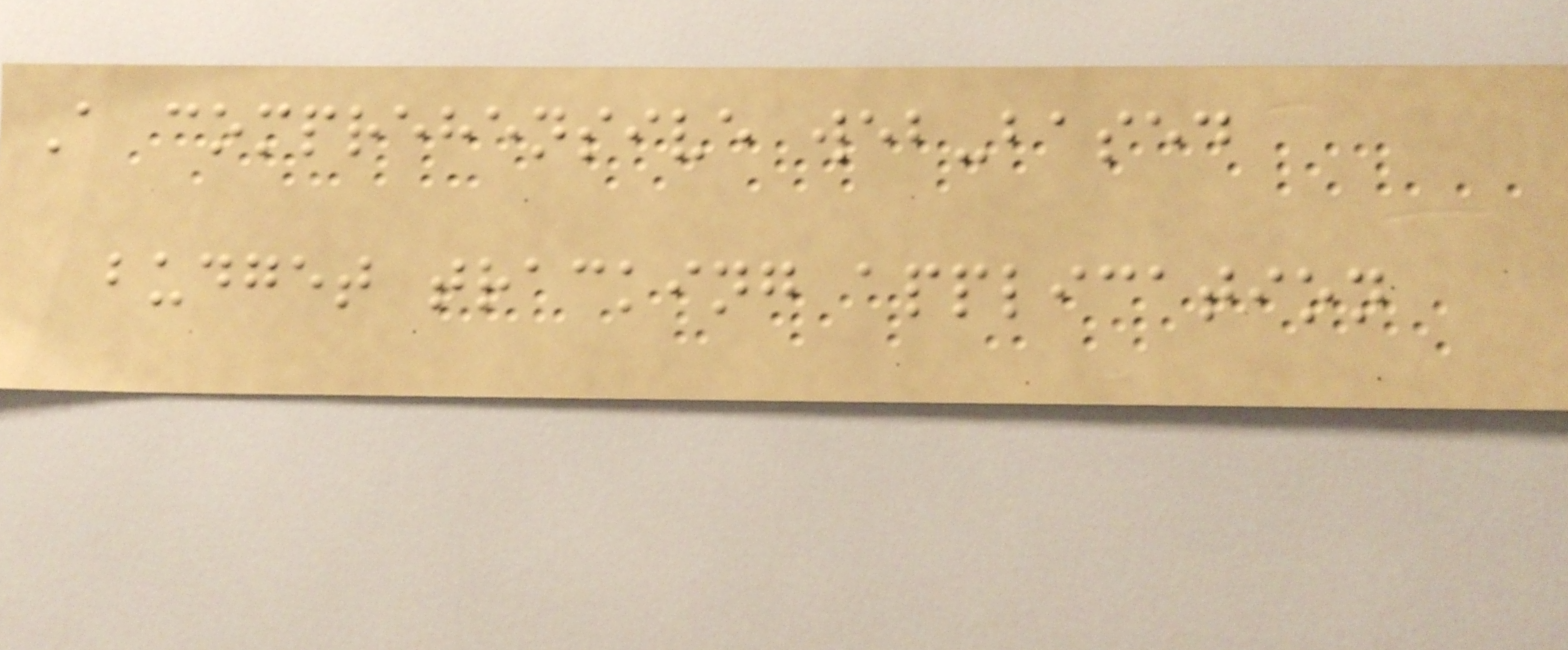A comprehensive web-based
budget tracking application
